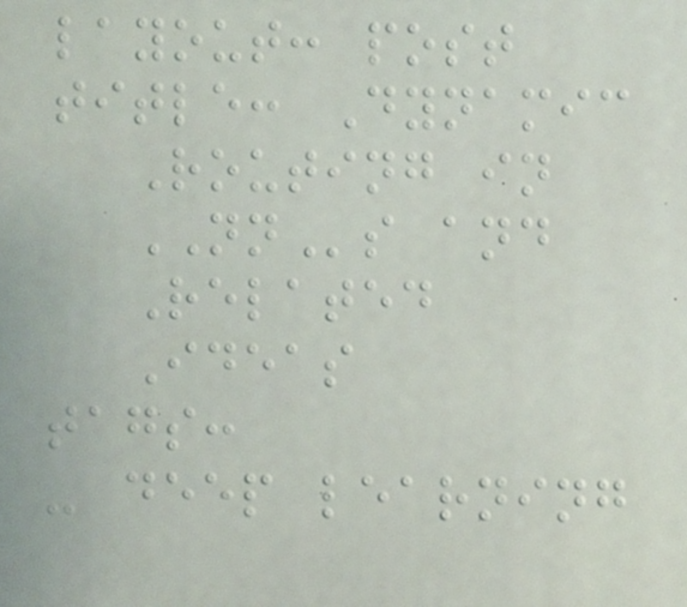layout: post
title: Dynamic
Routing in
NNs and
Related
Ideas
tags:
- deep learning
